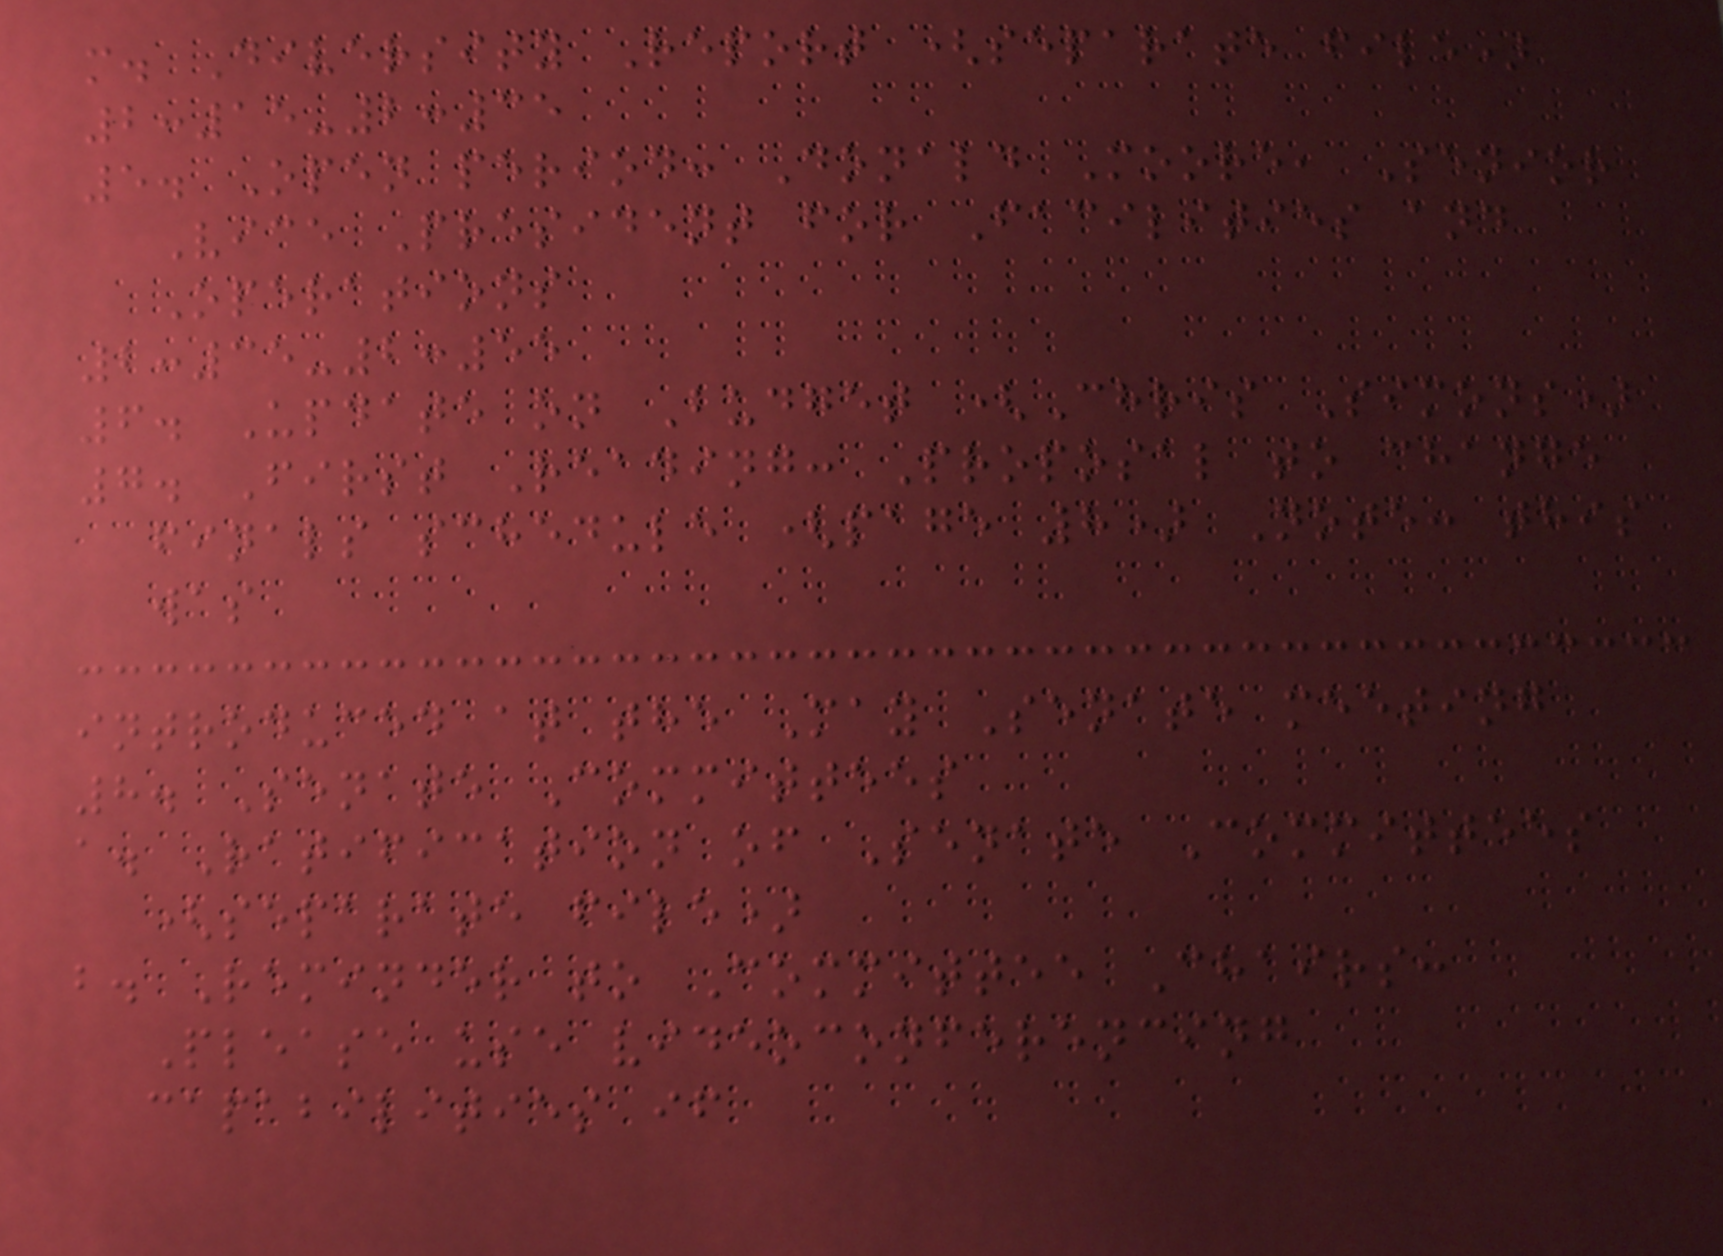m. Diversity Report (separate file)
2:15-2:35
5. Open period: Donald Moore, Senior
Vice President for Facilities and
Operations
2:35-2:55
6. Update on Budget (Chris Simons)
7. First Reading: Proposal to change
finals schedule (page 8) Note: this
was
introduced at the May Senate meeting
8. Senate Committees
a. Ratification of Senate Committees
(separate file)
b. Reminder to Committee Chairs:
Please use videoconferencing
capabilities if
